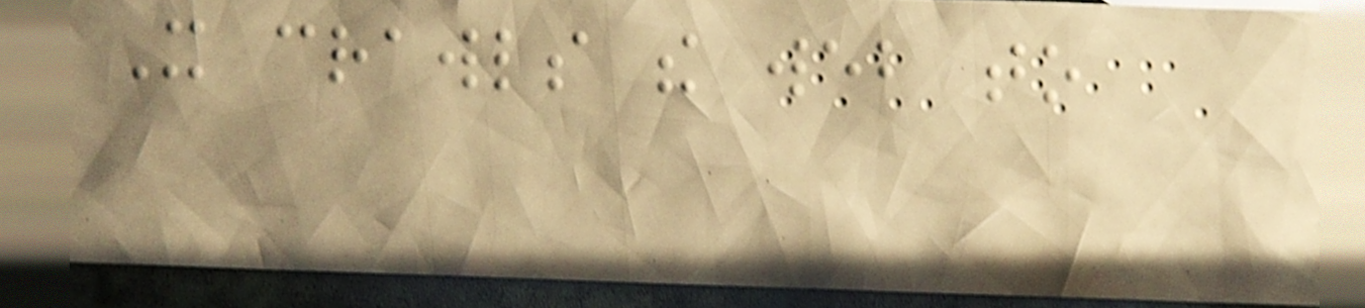It crawls the web to
